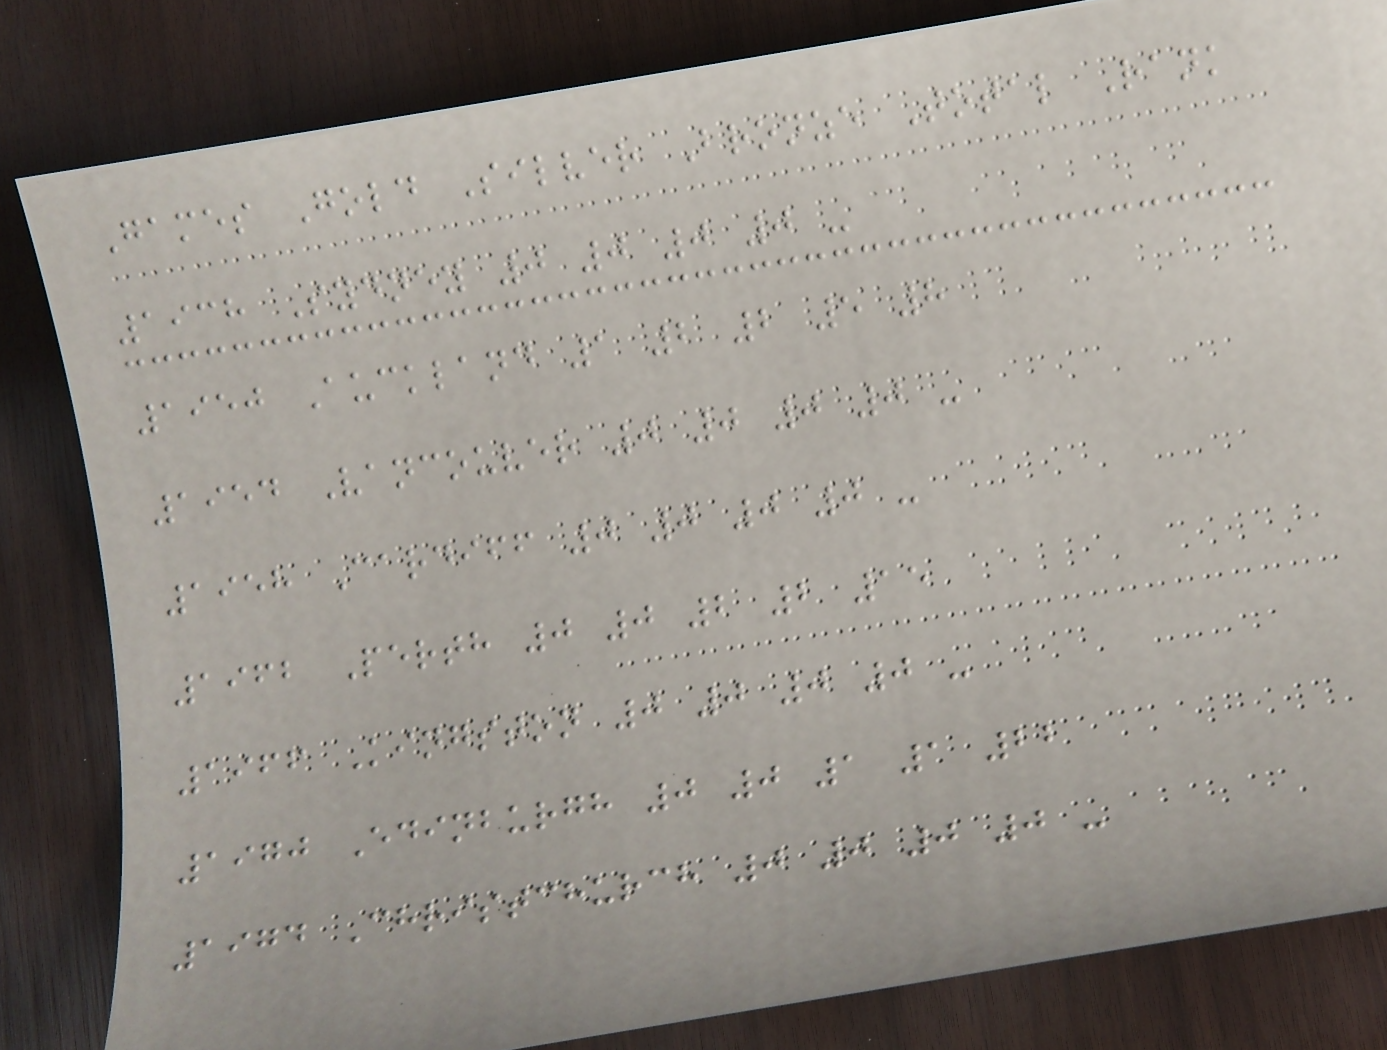Games Gold Silver Bronze Total Rank
1938 Sydney 0 0 0 0 -
1950 Auckland 1 2 2 5 8
1954 Vancouver 0 0 0 0 -
1958 Cardiff 0 0 0 0 -
1962 Perth 0 0 2 2 15
1966 Kingston 0 0 0 0 -
1970 Edinburgh 0 0 1 1 22
1974 Christchurch 0 0 0 0 -
